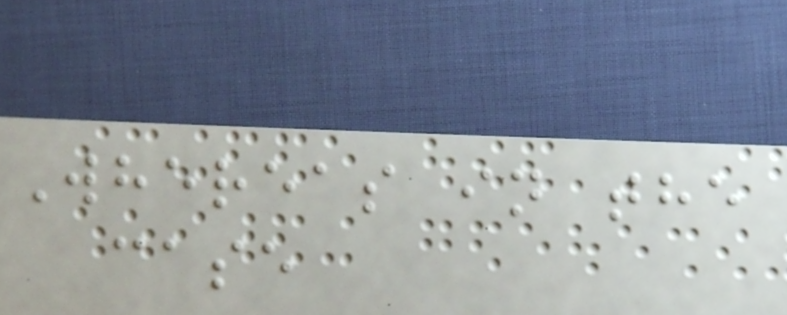Whereas in the
case
